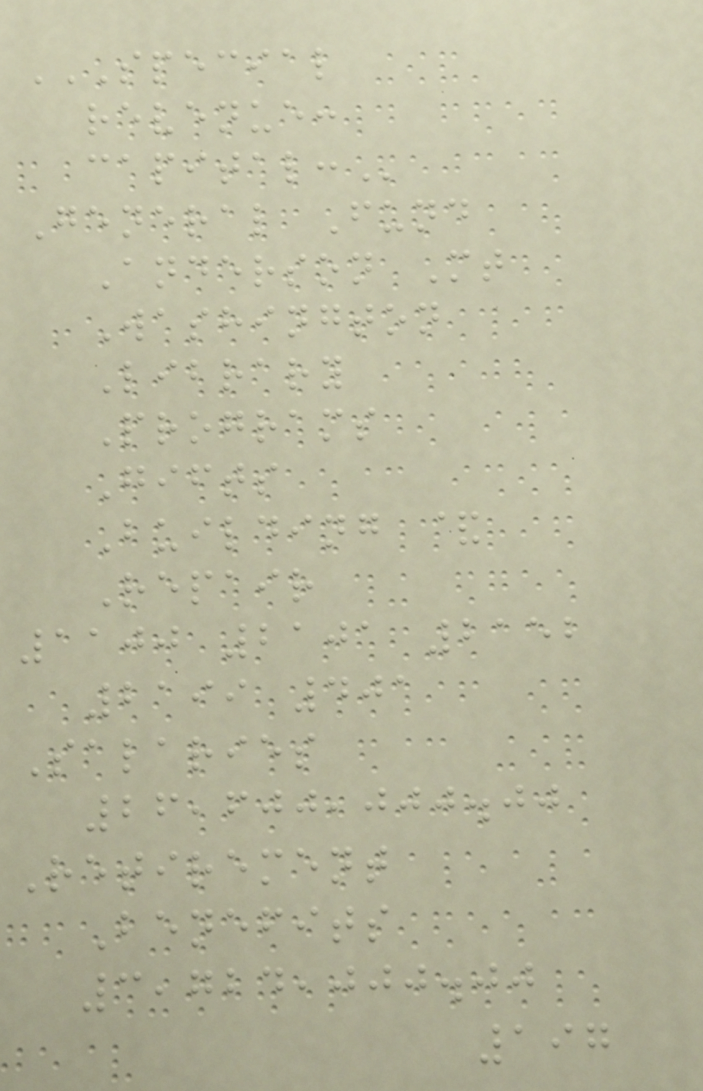SPECIAL
REVENUE:
CAPITAL:
General Fund
Anderson Mt
Washington
Library
Programs
Gifts
Building &
Repair
1100 2101 2152
2199 401
Salaries
26,600,000.00
Retirement
Benefits
3,724,000.00
197
